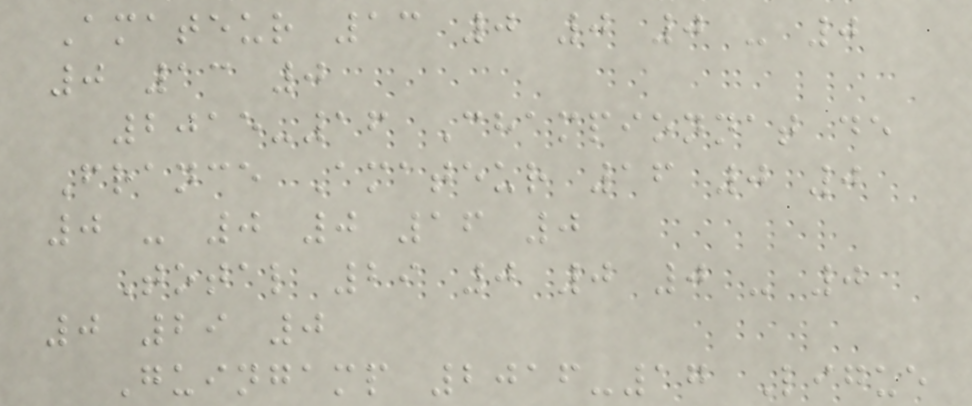Amateur 13 0 0 0 - 0
0 13 0
2015-16 Championnat de
France Amateur 16 0 0
0 - 0 0 16 0
Total 29 0 0 0 - 0
0 29 0
Guingamp 2016-17 Ligue
